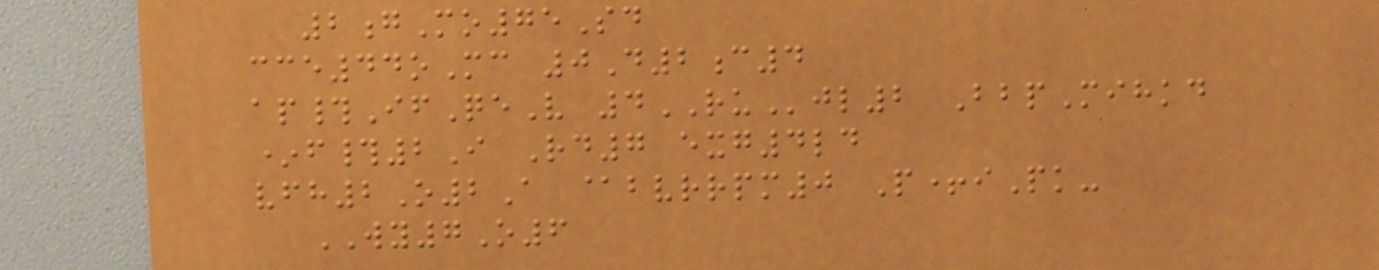2gMo75Sd
cce44oMc 0D2c4
ap#IfQeV 4RUjl2 BbpMihkd
*f#2I Rd7 exg4ld
vfh2O2A @bvrrpm0 P+iPk-
WY7O6
